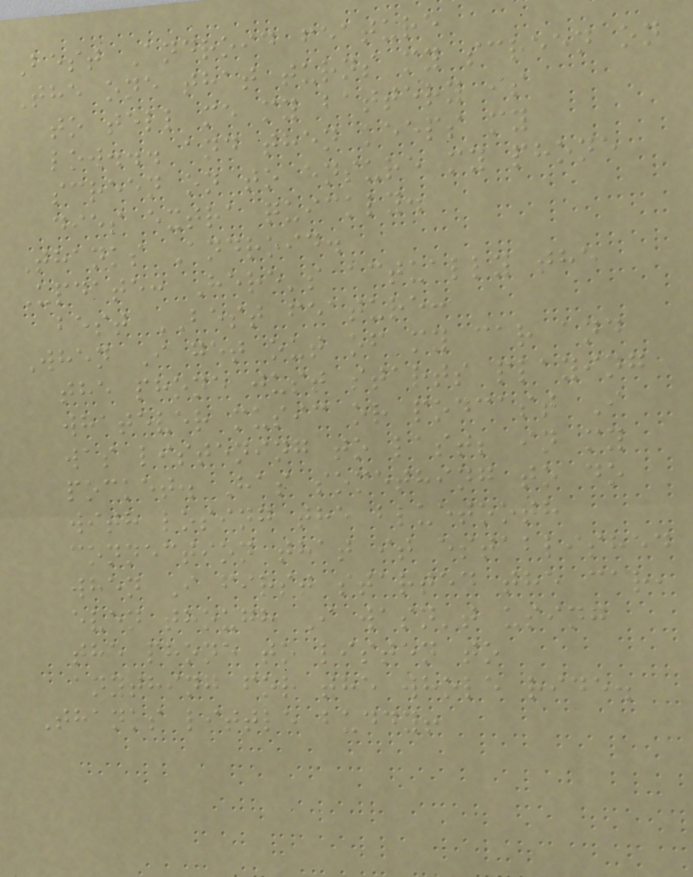Best Android feature
The one that turns my screen on
to tell me my battery is
low... and then keeps my
screen on to ensure my phone
dies extra quickly.
Thanks Android.
Update: Here's actually the
best BEST feature:
When I get out of my car and
the phone just starts playing
whatever music or podcast I
was listening to last; in my
pocket. Has something to do
with losing the bluetooth
connection that it established
when I first started the car,
even though I wasn't using
the phone to listen to
anything for the whole ride.
Thanks little buddy!
